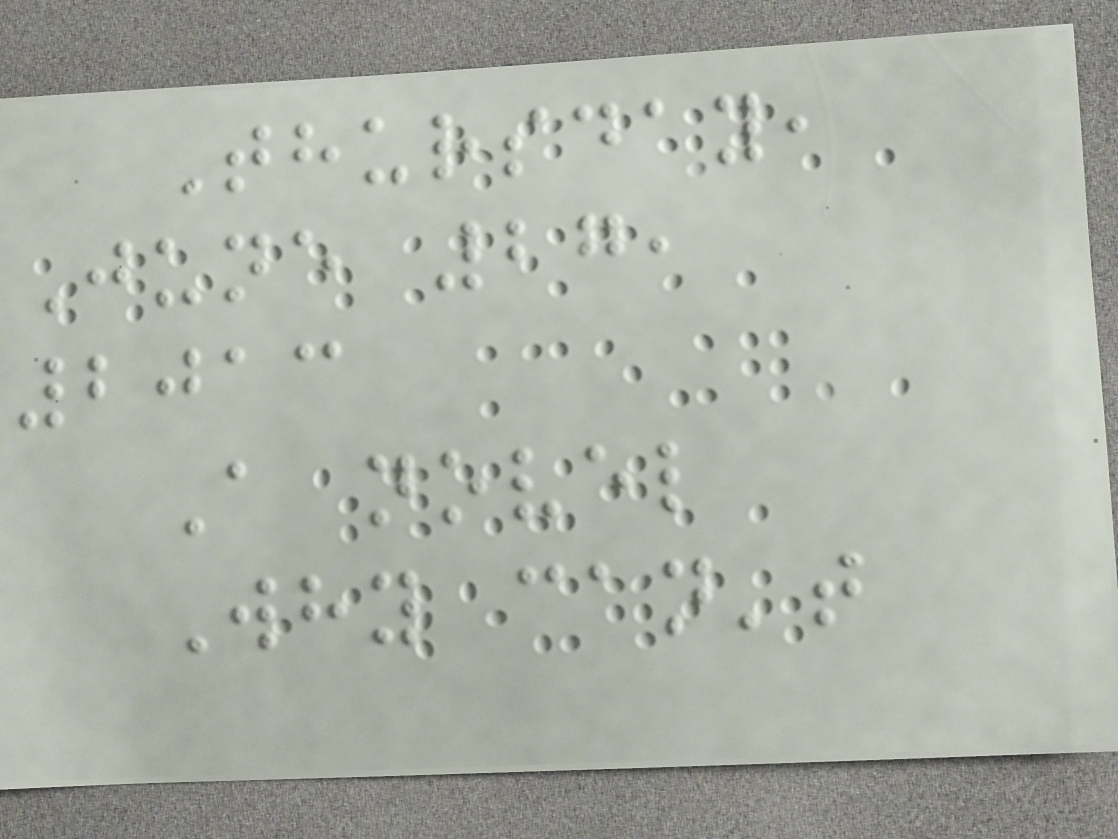Thursday,
June 27,
2013
A novel
Why can't
